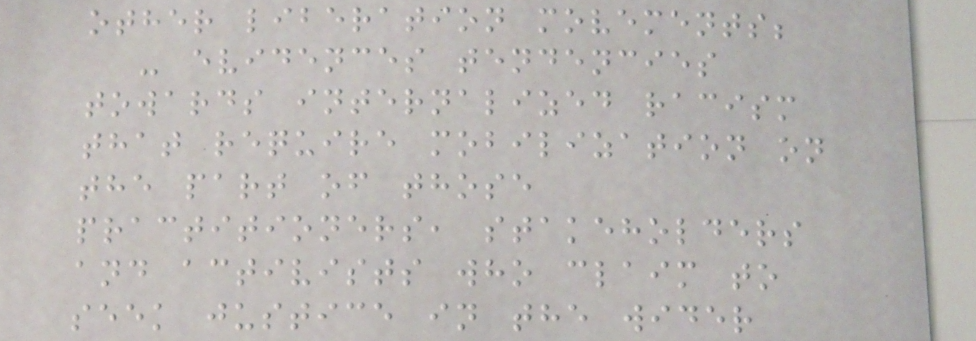other liberation movements;
- evidences tendencies
towards internalized racism
that require mobilization on
the part of those
practitioners, stakeholders
and activists who claim to
seek justice in the wider
